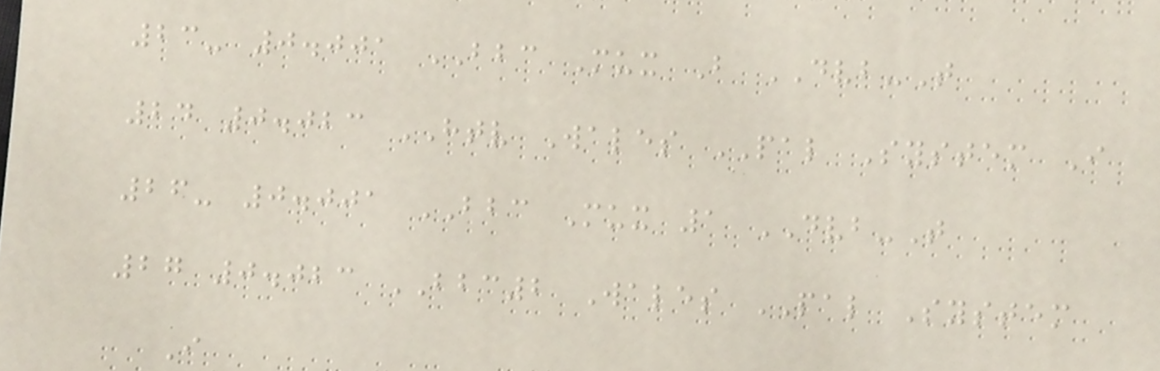23- 0.001 BBC Mux B DVB-T
24 0.023 HTV Wales PAL System I
26- 0.001 BBC Mux 1 DVB-T
27 0.023 BBC2 Wales PAL System
I
